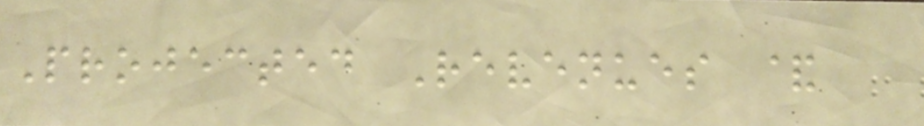Projected Revenues &
